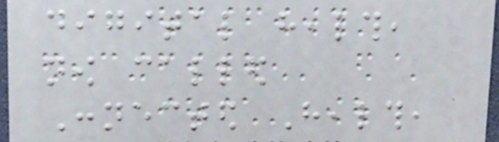digital health,
now called
Connected Health,
